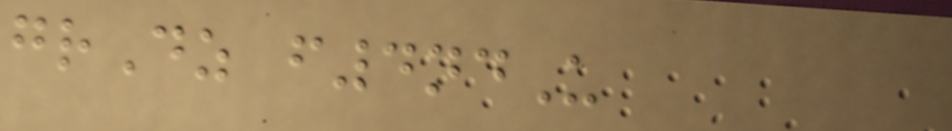grDz f4ndU
